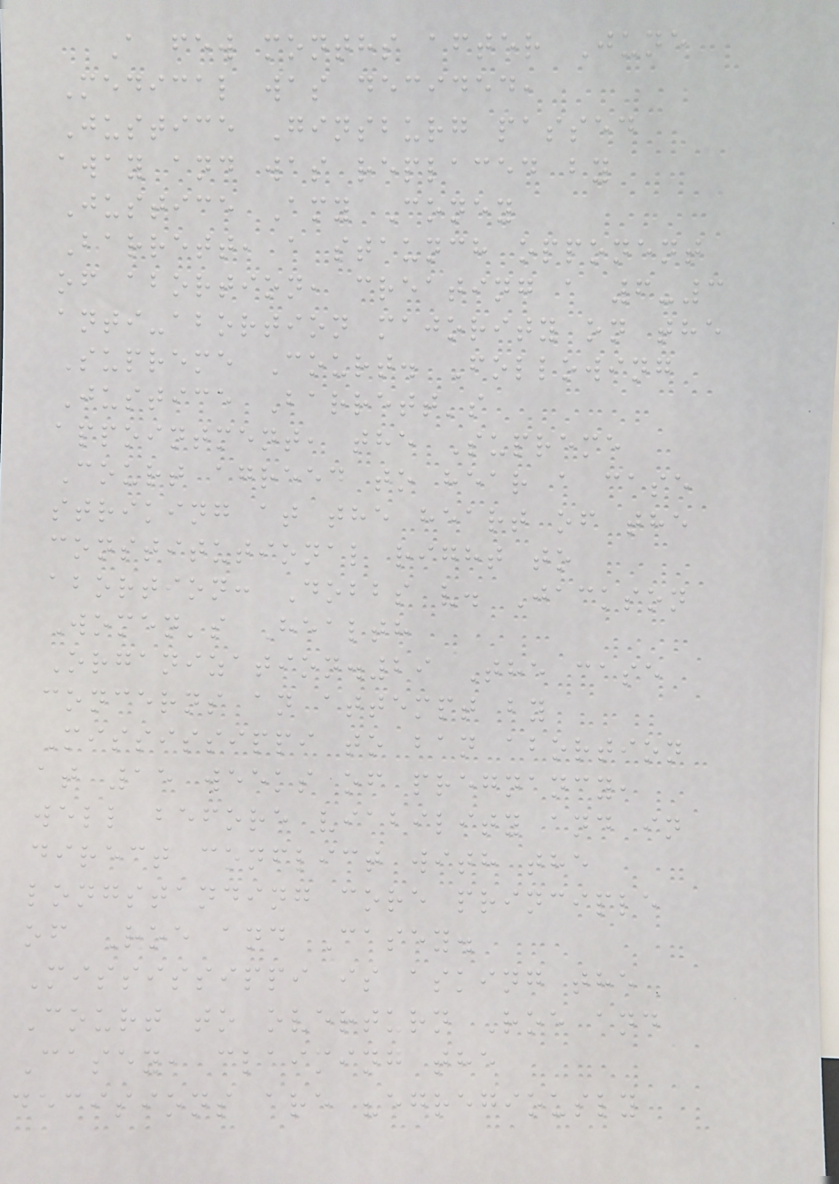A few months after June
Medical was decided,
Justice Ginsburg passed
away and was replaced by
Justice Amy Coney
Barrett, a staunch opponent
of abortion, creating a 6-3
anti-abortion majority on the
Supreme Court. Following
Justice Barrett's
appointment, the Supreme
Court agreed to hear a case
striking at the heart of the
constitutional right to
abortion: Dobbs v. Jackson
Women's Health
Organization.29 The case
concerns an attempt by
Mississippi to ban abortion
at 15 weeks of pregnancy,
well before viability and in
direct conflict with the
longstanding core principle
of Roe and Casey.
Mississippi is asking the
Court to overturn Roe and
Casey, claiming the
decisions are "egregiously
